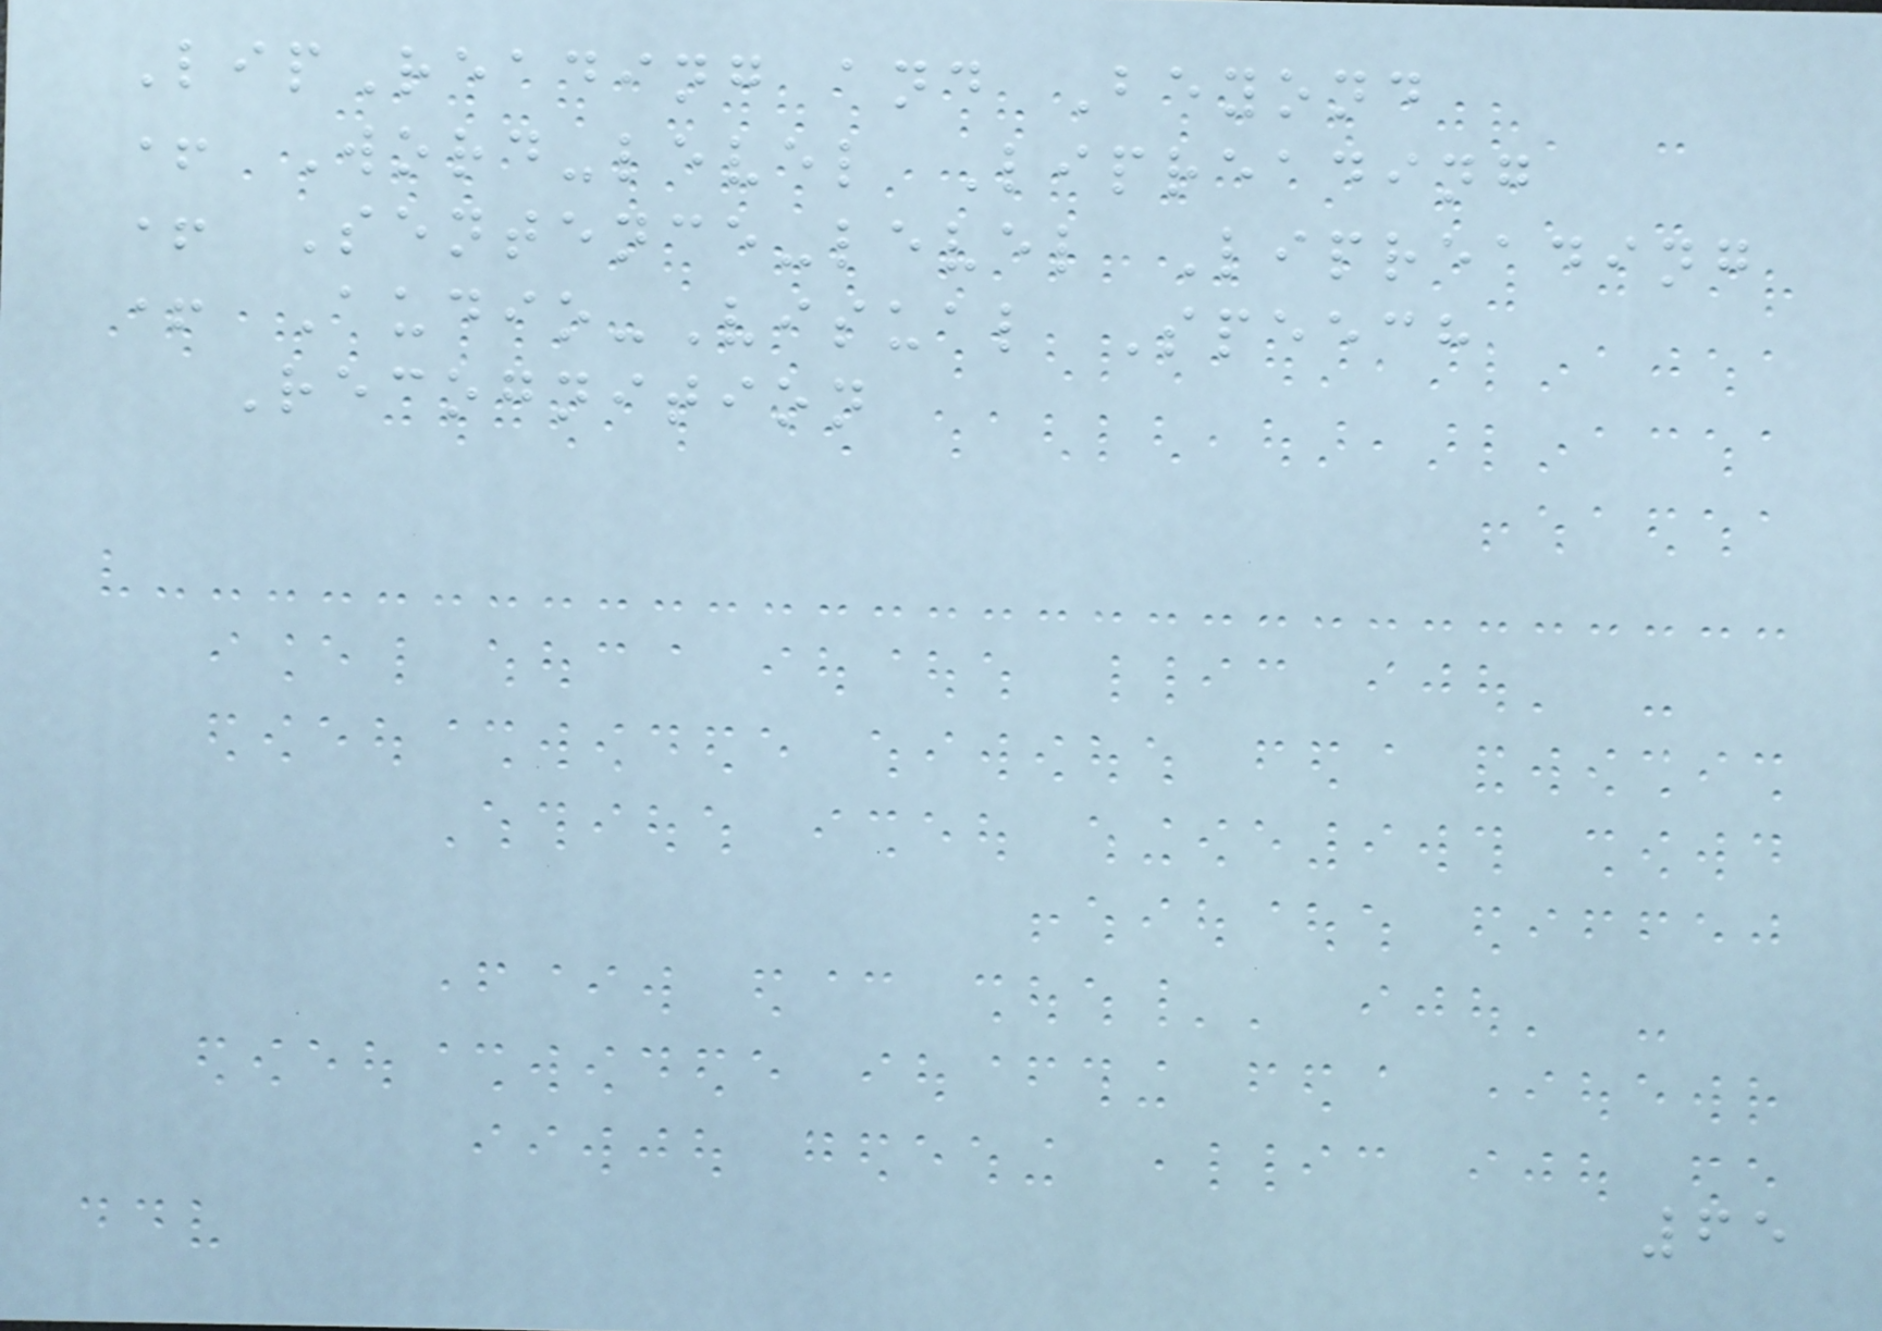LipReading and Beyond
+ Word-level Lipreading
+ Sentence-level Lipreading
+ Audio-Visual Speech
Recognition
65
